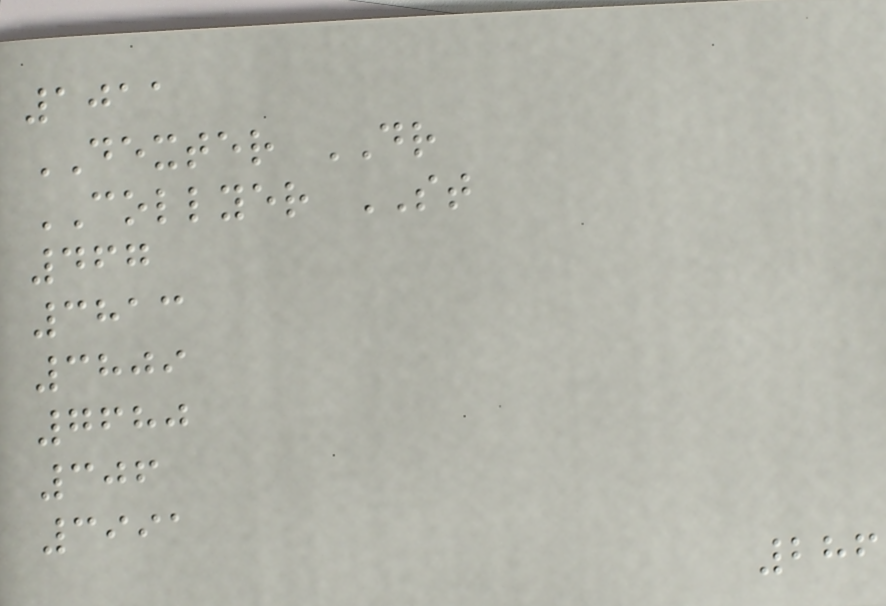1011
DEXTER DR
COLLYER ST
467
3813
3809
7680
306
3991
286
